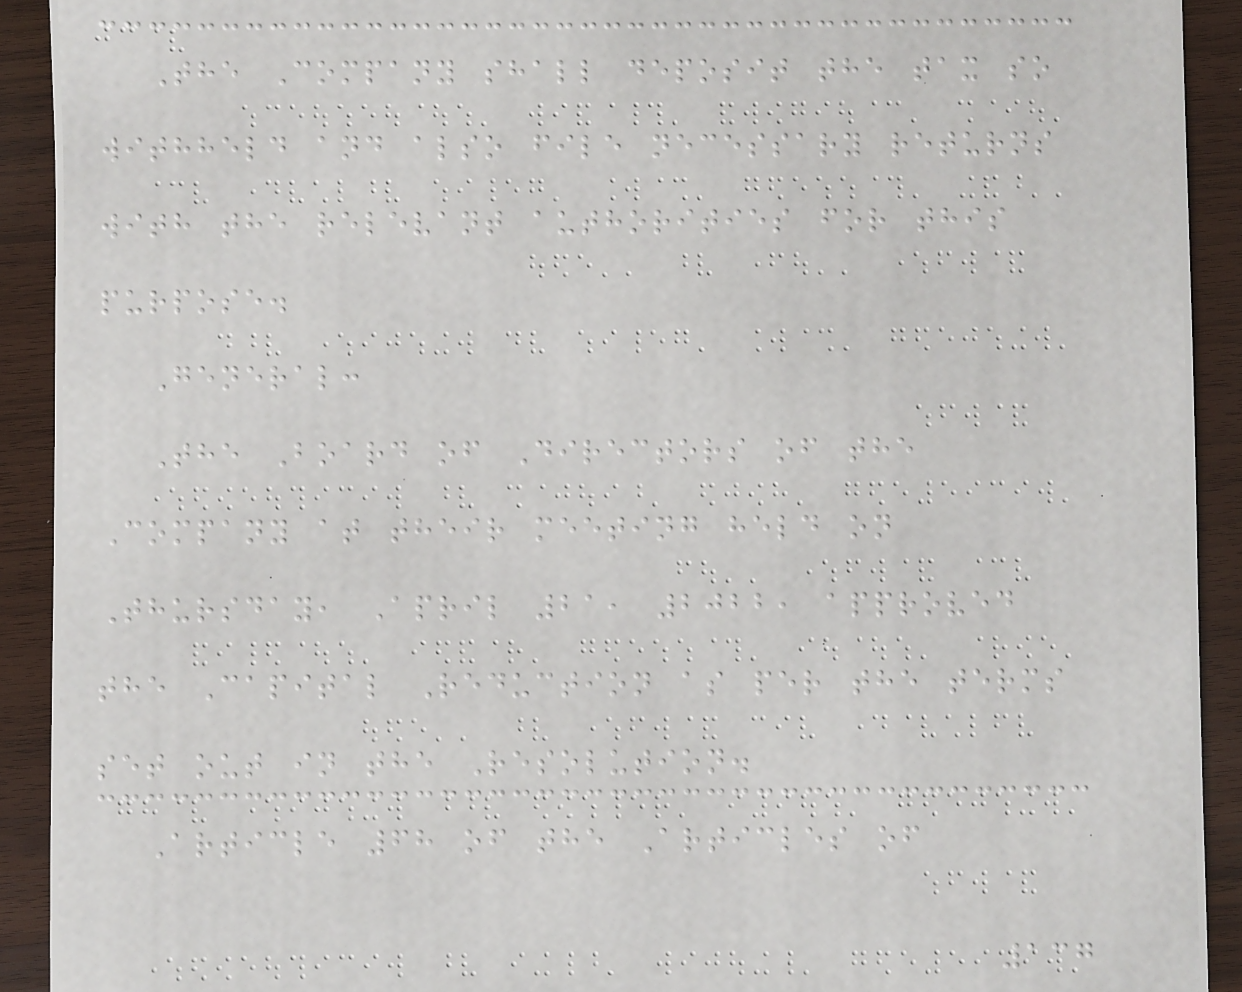The Company shall deposit the tax so
withheld and also file necessary returns
with the relevant authorities for this
purpose.
General:
The Board of Directors of the
Company at their meeting held on
Thursday, April 21, 2022, approved
the Capital Reduction as per the terms
set out in the Resolution.
Article 68 of the Articles of
137
